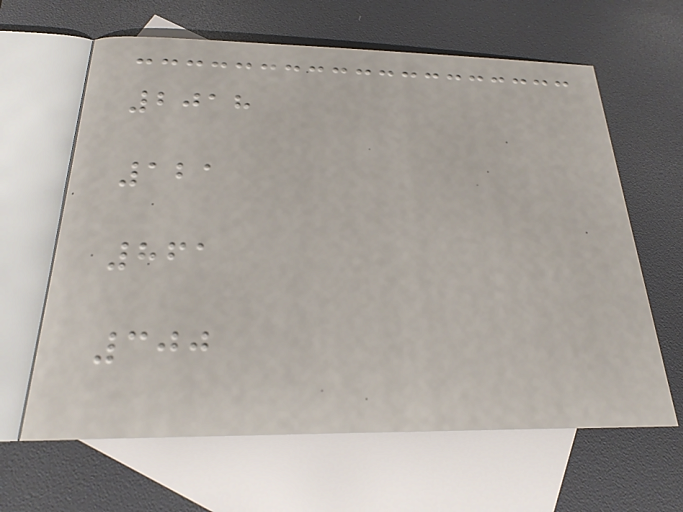2018
121
861
300
